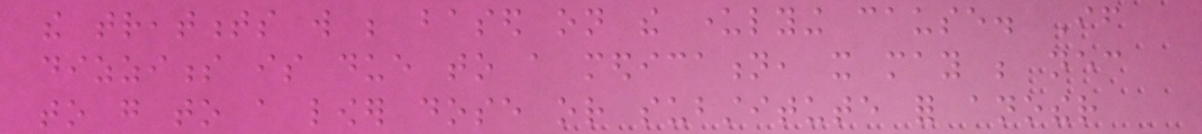the treatments will be based on the underlying cause. If
dizziness is due to a medication, it may be necessary
to go to a lower dose or substitute for another
